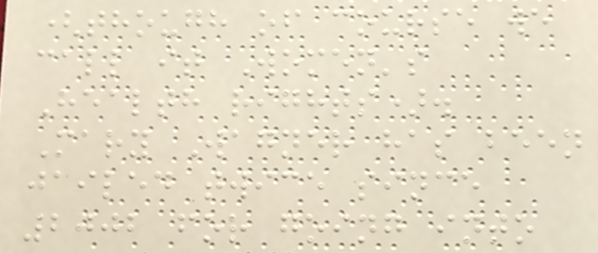(though of course we
call it Women's
Health rights).
Mary Wagner has been
jailed twice since
2002 for going into
